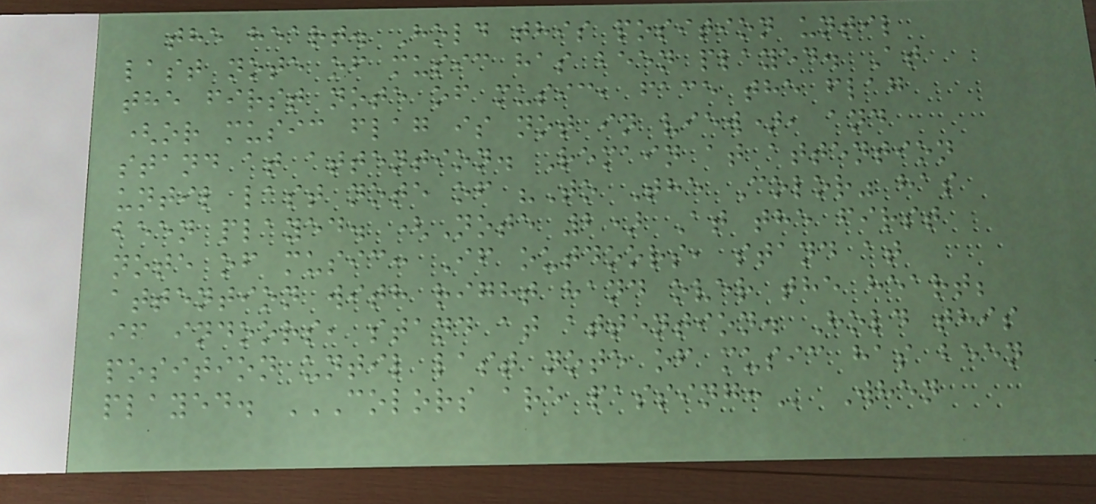the heart. Hold this position until
last note of music has been played. At
the first note of music, face the flag
(or music flag is not in view), and
stand at attention. Remain at attention
until last note of "To The Color" has
been played. (Note 2) At the first
note of music: If outdoors, stand at
attention with right hand over the heart;
if indoors, stand at attention. Hold this
position until last note of music has been
played. COLORS ARE PASSING: When
